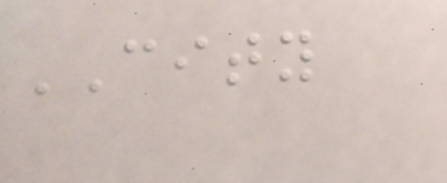CITY
